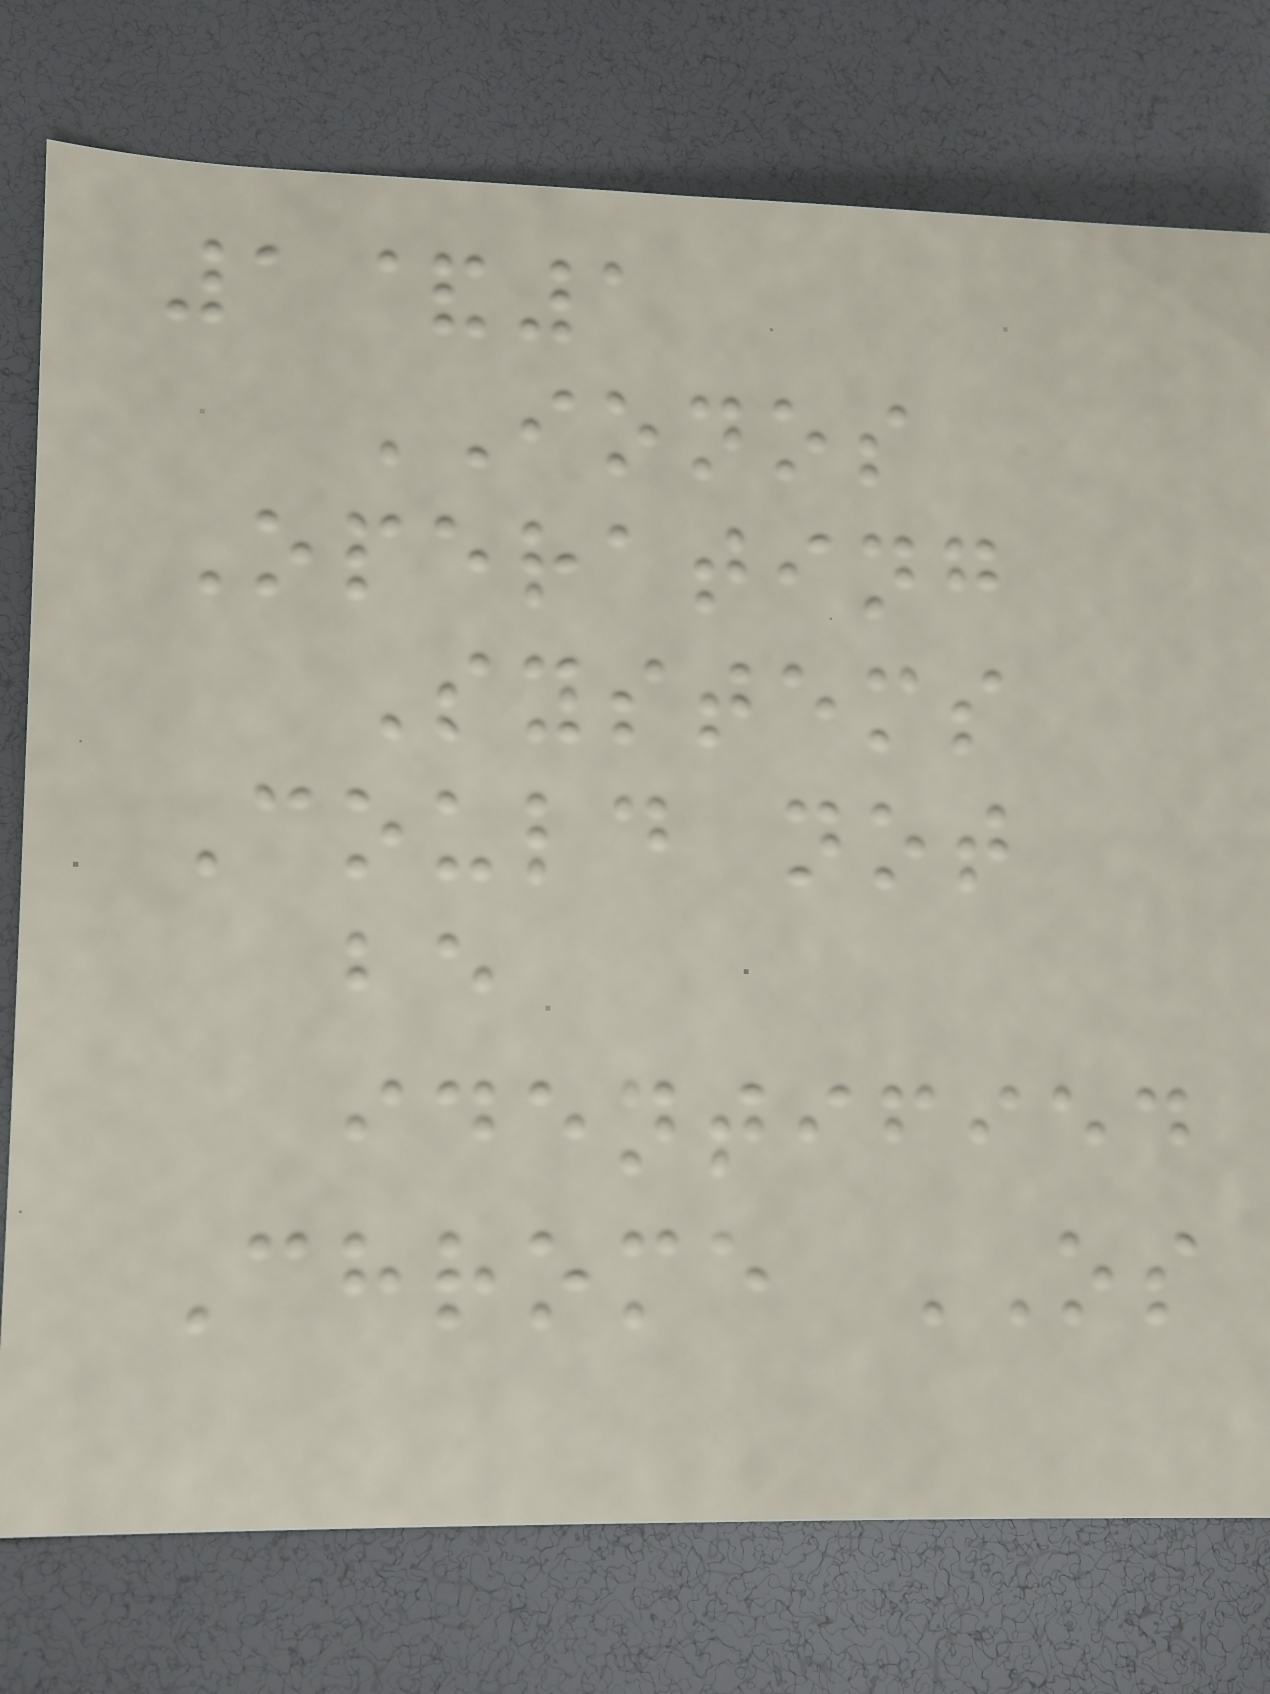1&1
IONOS
Operating
Systems
Could not
be
identified
Chrome OS
